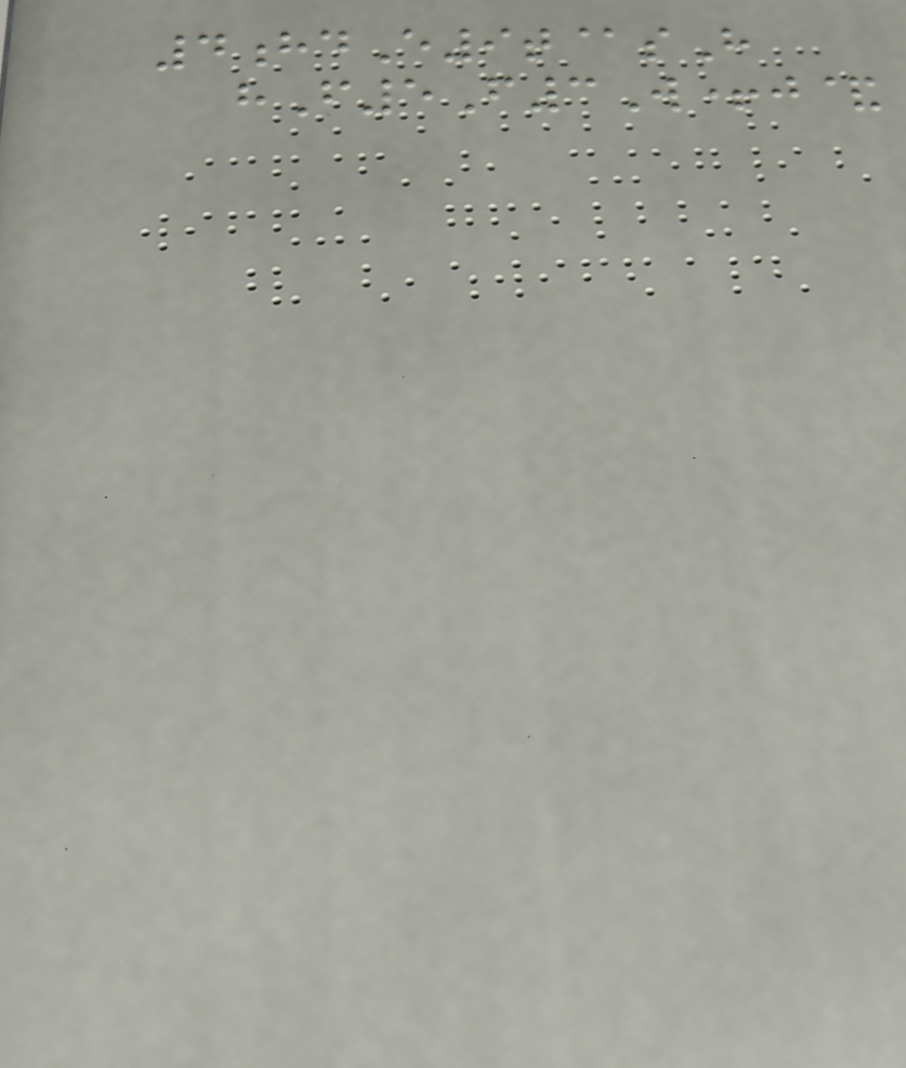4hdE9t@sH
hF5F3W+j&
